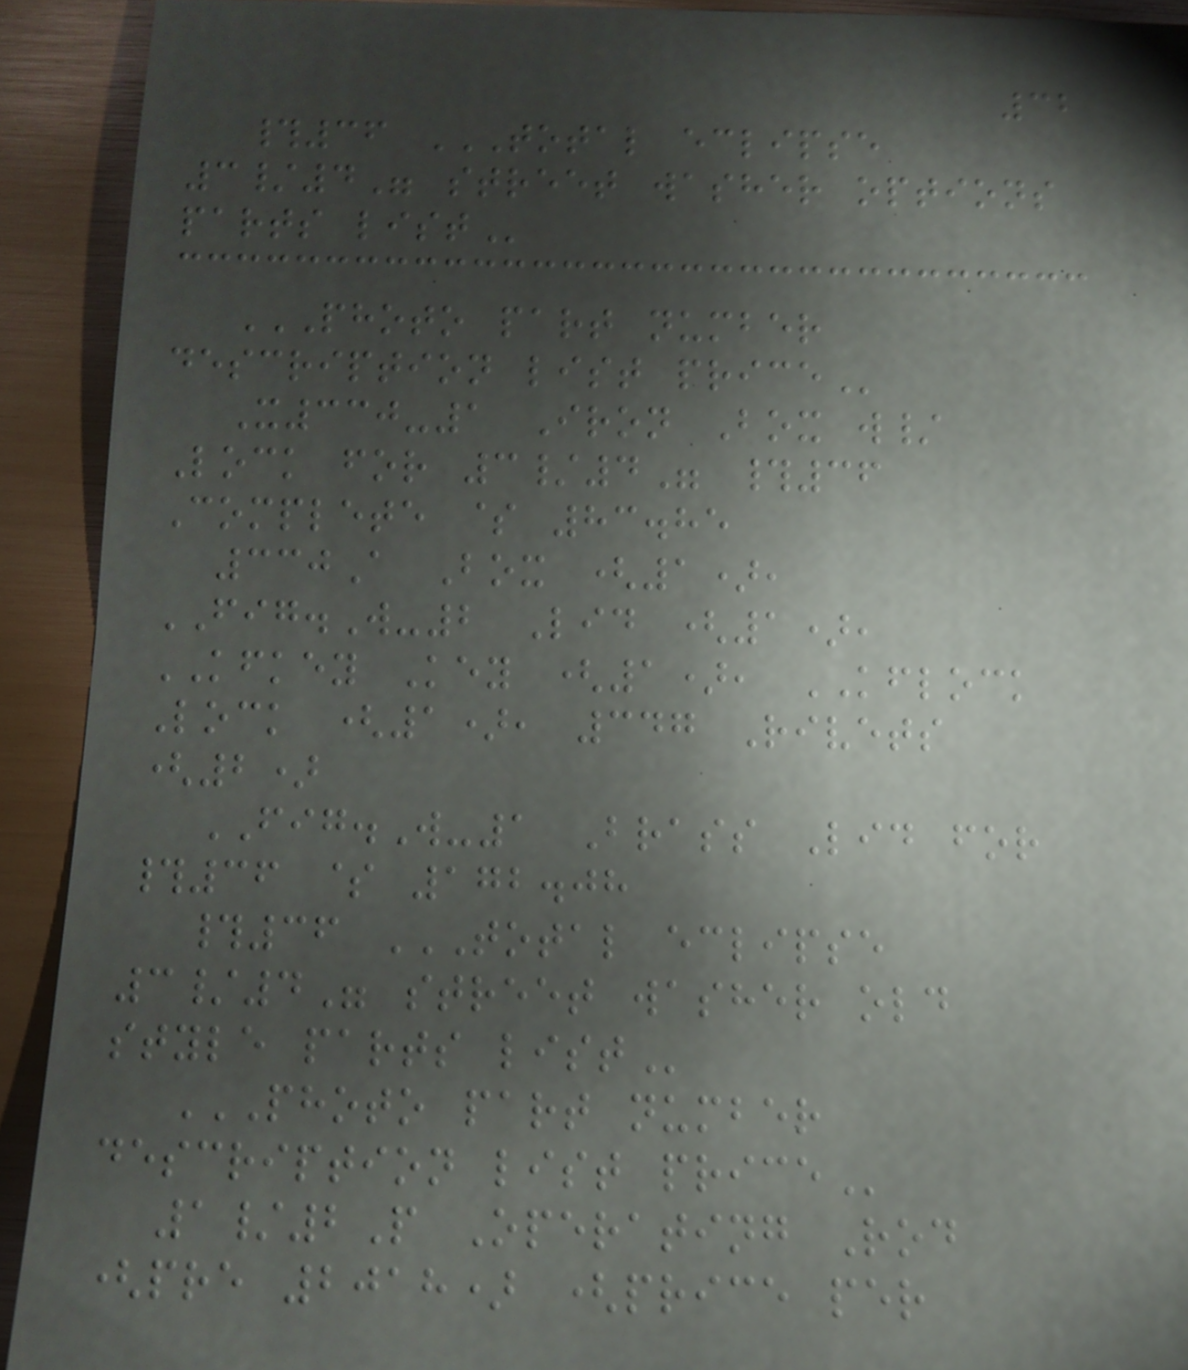32
#36 TOTAL ECLIPSE
3/4" STREET WASHER OPTIONS
PARTS LIST
PHOTO PART NUMBER
DESCRIPTION LIST PRICE
X330-1 Iron Box w/
Lock for 3/4" #36
Complete $ 83.85
330A Box (1),
FIG.W-2 Lid (1),
KFKEY Key (1), KFLOCK
Lock (1), 347 Rivets
(2)
FIG.W-1 Brass Lid for
#36 $ 172.08
#36 TOTAL ECLIPSE
3/4" STREET WASHER OLD
STYLE PARTS LIST
PHOTO PART NUMBER
DESCRIPTION LIST PRICE
1/2P Operating Rod
(pre 2018) (price per
